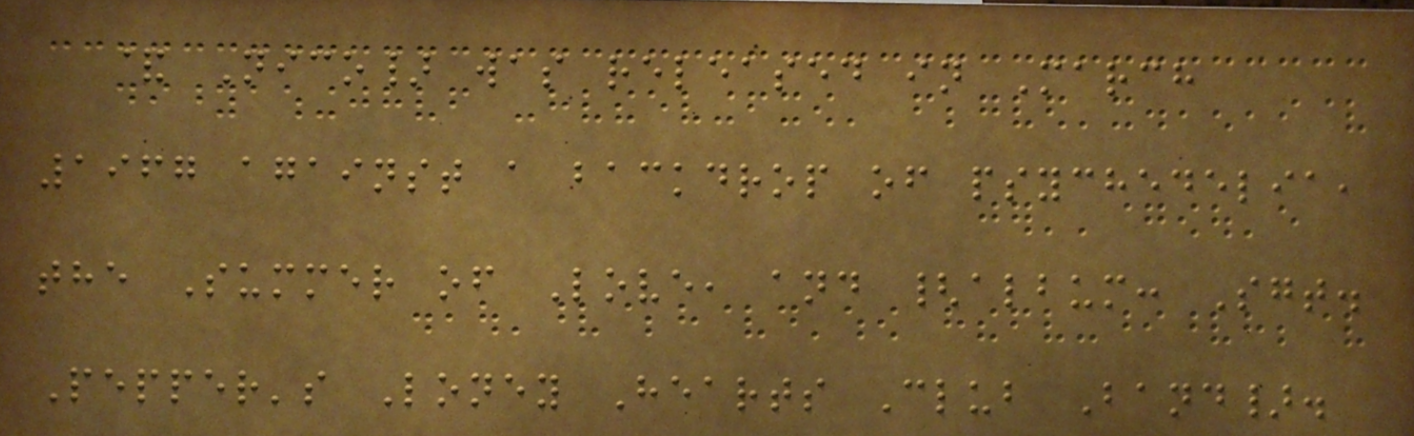& Nico} was released in March
1967 against a backdrop of psychedelia,
the Summer of Love, and {album: Sgt.
Pepper's Loney Hearts Club Band}.
